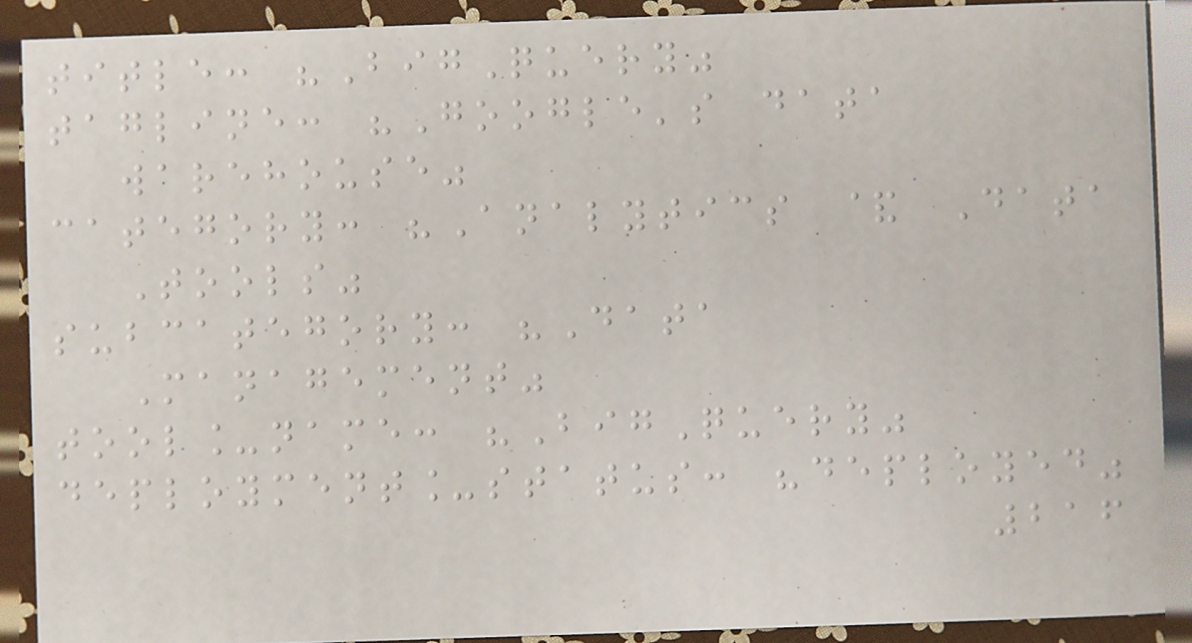title: "BigQuery"
tagline: "Google's data
warehouse"
category: "Analytics & Data
Tools"
subcategory: "Data
Management"
tool_name: "BigQuery"
deployment_status: "deployed"
216
